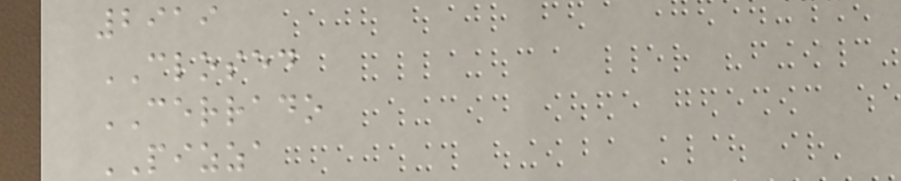2919
CLOSED
CERRADO
PIZZA
